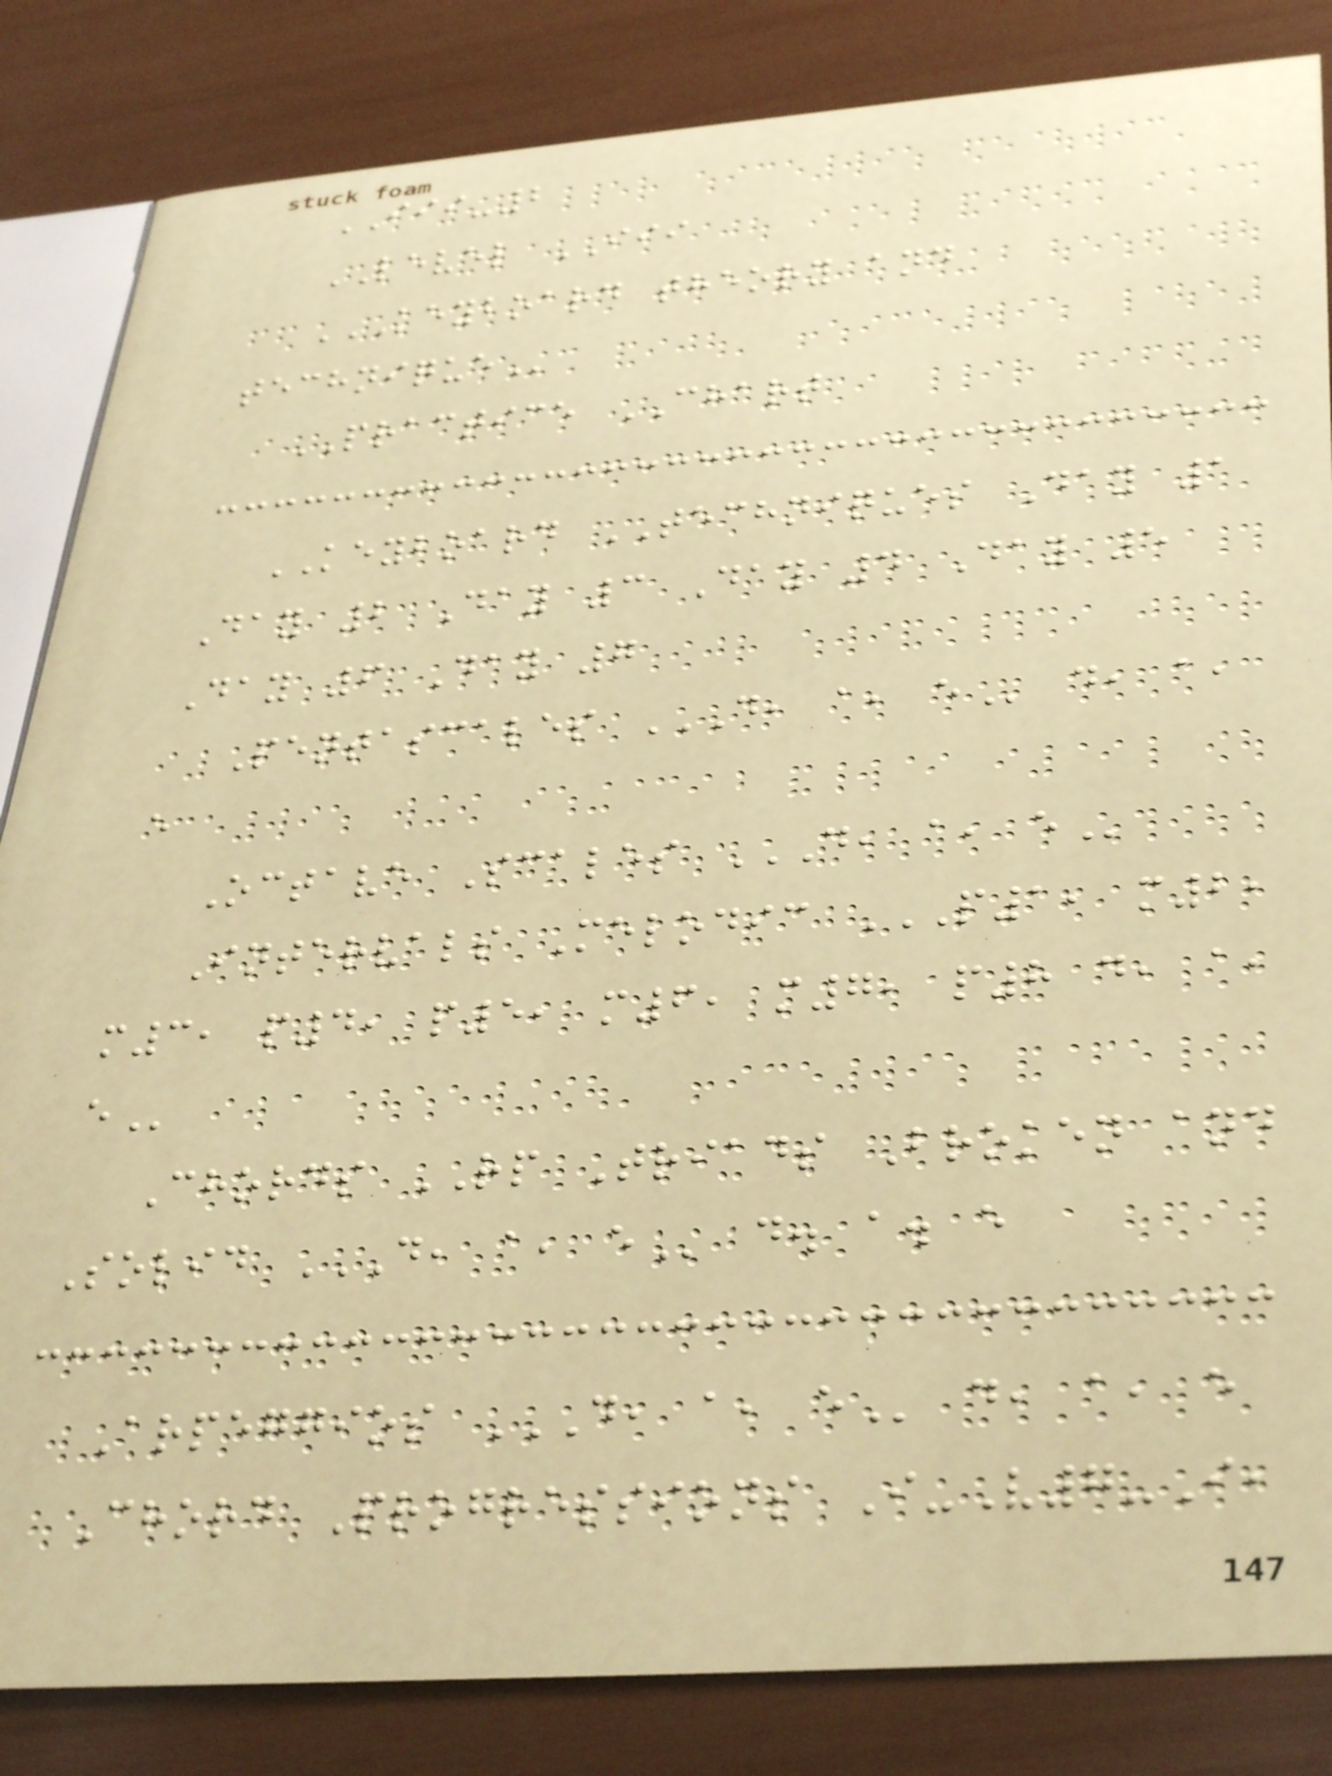III-2
LEVEL III
KEYBOARD THEORY AND
TECHNIQUE
PRACTICE CHART
KEYBOARD TECHNIQUES Day 1
Day 2 Day 3 Day 4 Day 5
Day 6 Day 7
Pentascales D, A, E d, a,
e
Octave Scales D, A, E
Intervals Melodic P1, M2,
M3, P4, P5, M6, M7, P8 D, A,
E
Chords RP Triads Broken and
Solid D, A, E d. a. e
Arpeggios D, A, E d, a, e
Chord Progressions I-V7-I,
